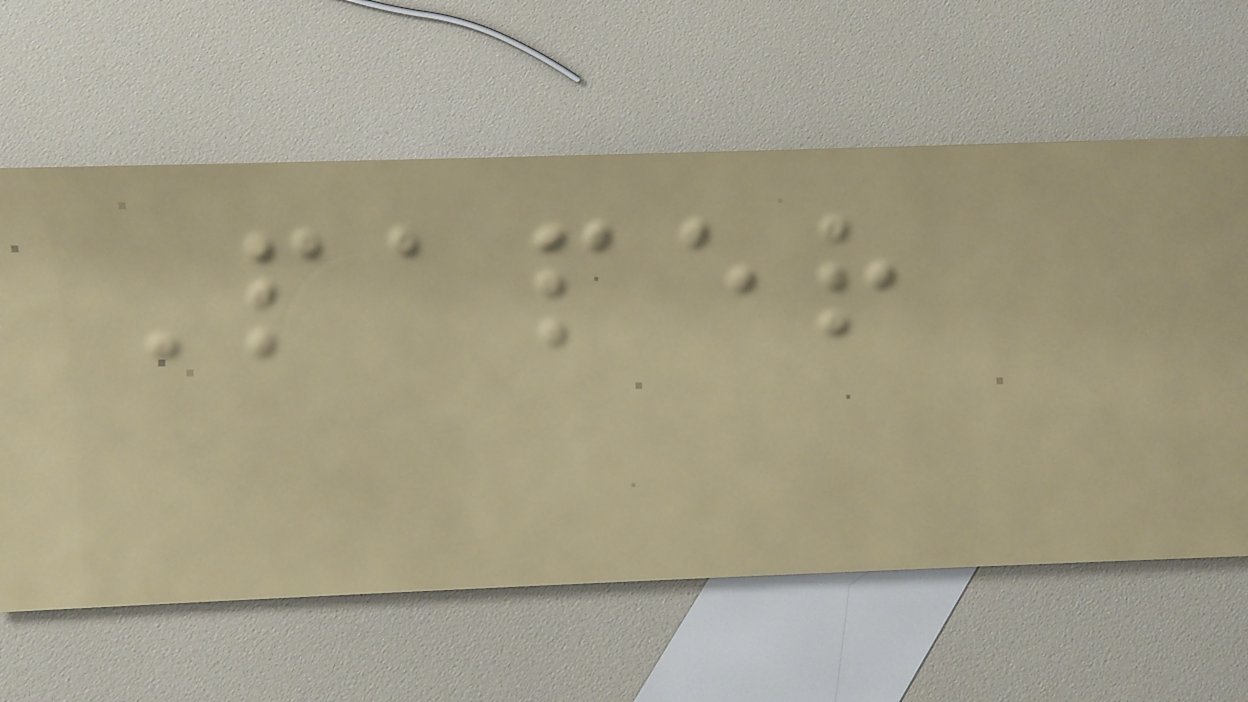Paper
